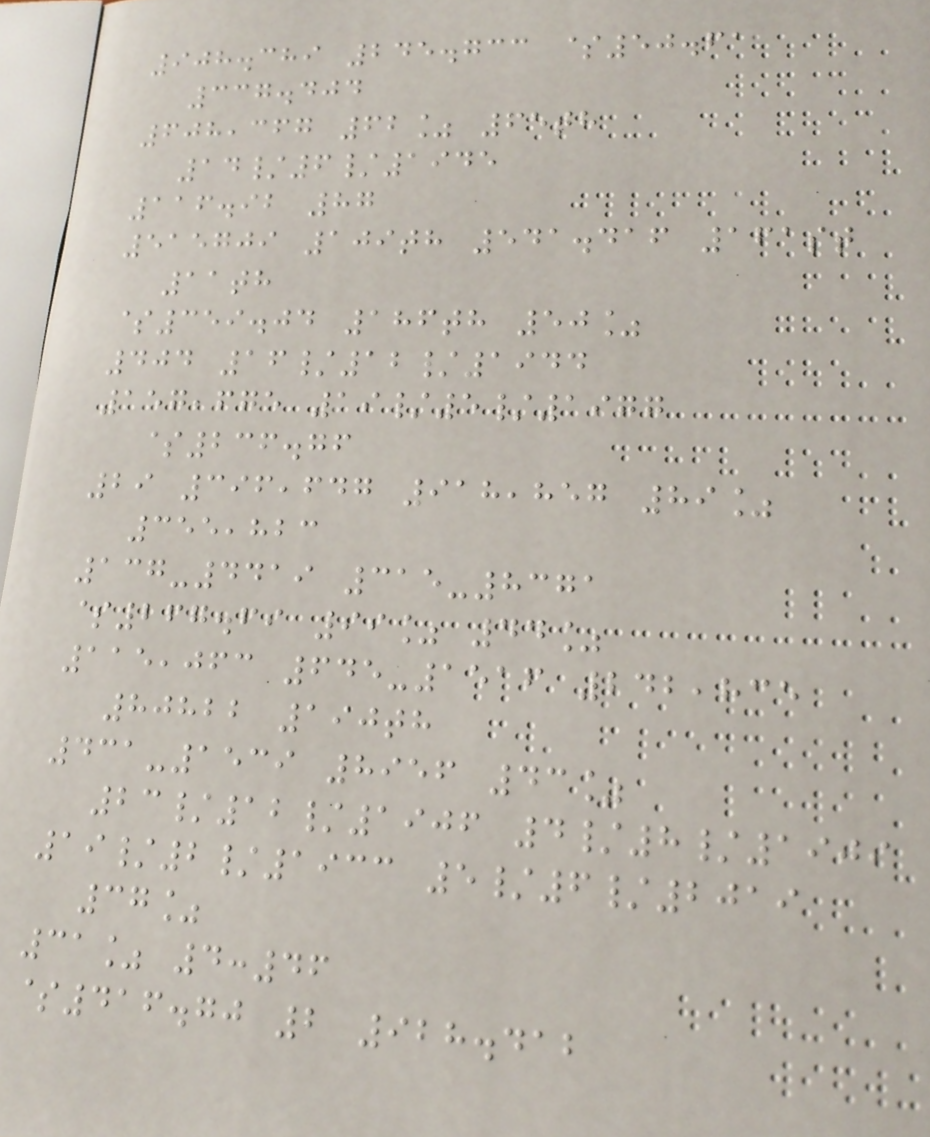908.389 245.733 $50.61
337.404
608,367 62% 65th
14/6/1945
116.92 87
515709 109th 541.416 161st
11th
$359.04 186th 50%
404 16/12/1944
157,675 19/5/1977
$236.76
29 396,647 918,857 89%
355,823
137-4419 315-8371
$267.69 99% 44%
115,063 645-1516 242,835
80822 190th
431-1539 8956 43%
23/12/1906 4/8/1909
19/2/1933 5/6/2019
37%
31% 4:46
$416.70 2 928.412
